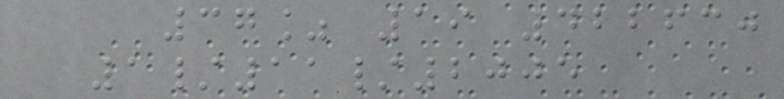37% 19 422630
1/11/2005
